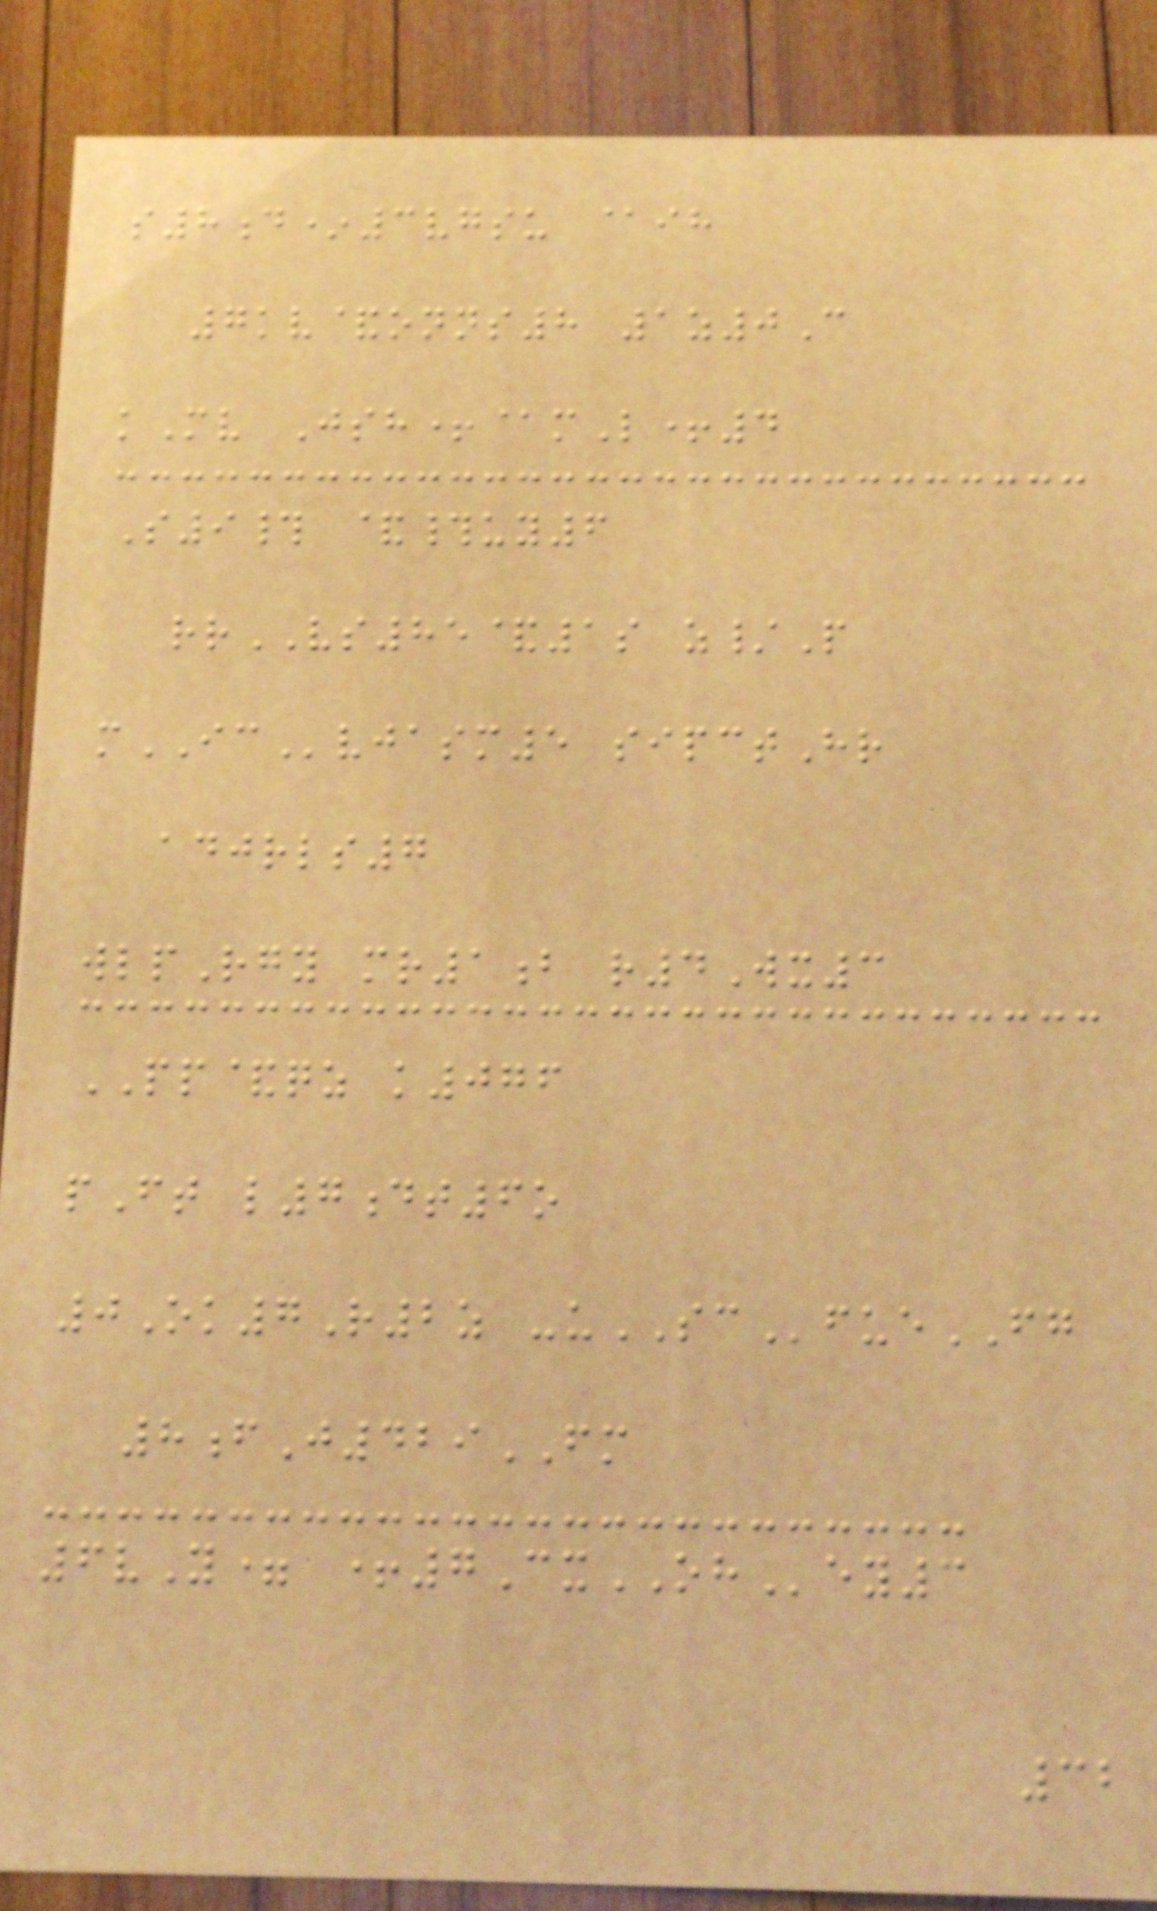s8d*3vgsu @ih
7kv&onns8 1z0C
kMv Jsh+@mL+4
S9# &#uy6
rrVS85&1s z/P
mICvjasm5 sipctHr
adjrls7
wlpRgy mr1b r4Wx3
PP&qz k076
pFt l7dt6o
0Ok7R2z -uSCfueFG
8fJ429FM
6vY= +7CxOHey3
32
